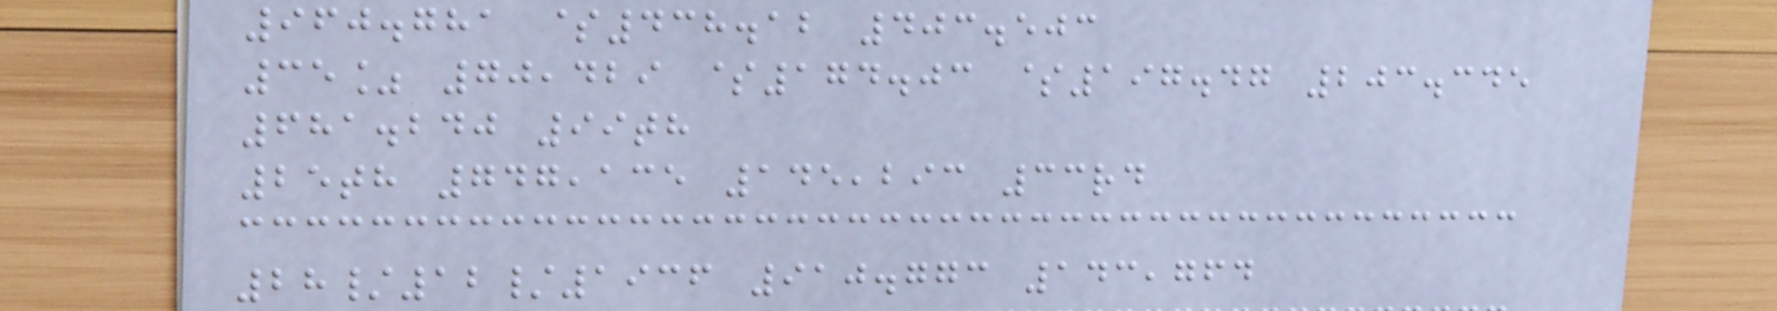960.781 $438.12 403.503
35% 70,429 $174.03 $197.47 203.345
681.240 99th
25th 747,135 145,293 33rd
28/12/1936 910.773 143,764
